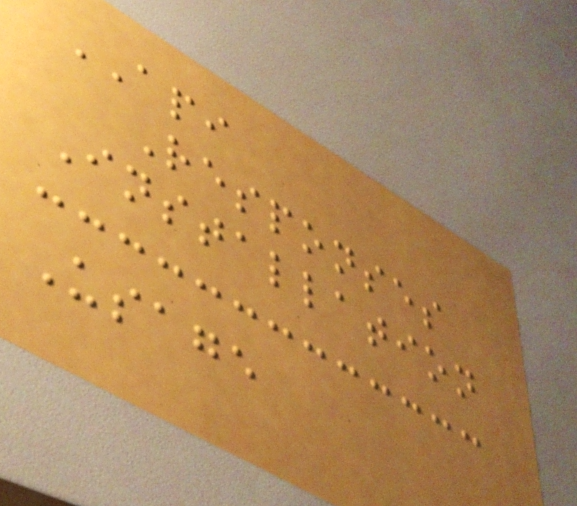API
Responses
Installation
Usage
